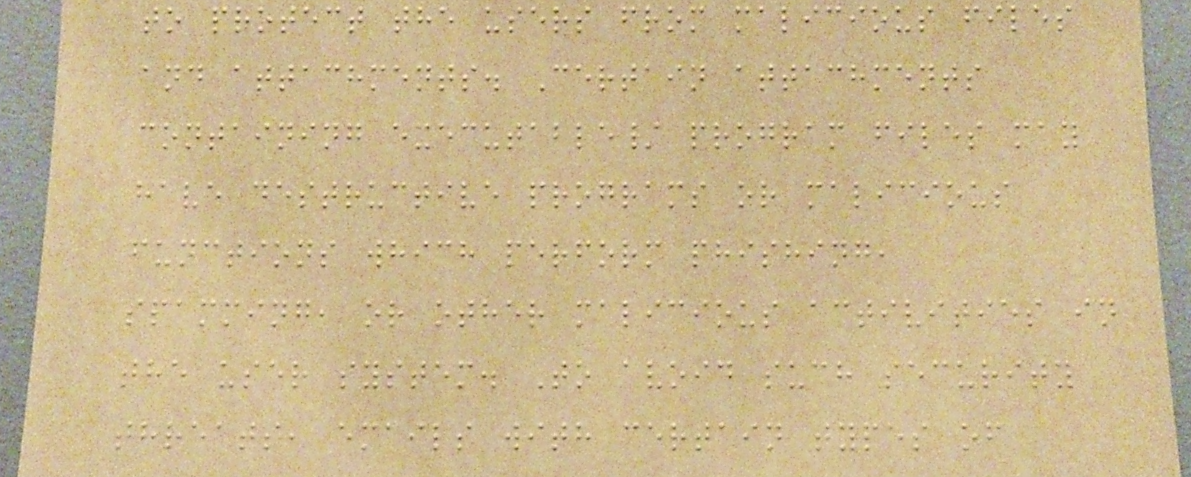to protect the users from malicious files
and attachments. Certain attachments
containing executable/ program files may
have destructive programs or malicious
functions which perform phishing,
spamming, or other malicious activities in
the user system. To avoid such security
threats, emails with certain types of
